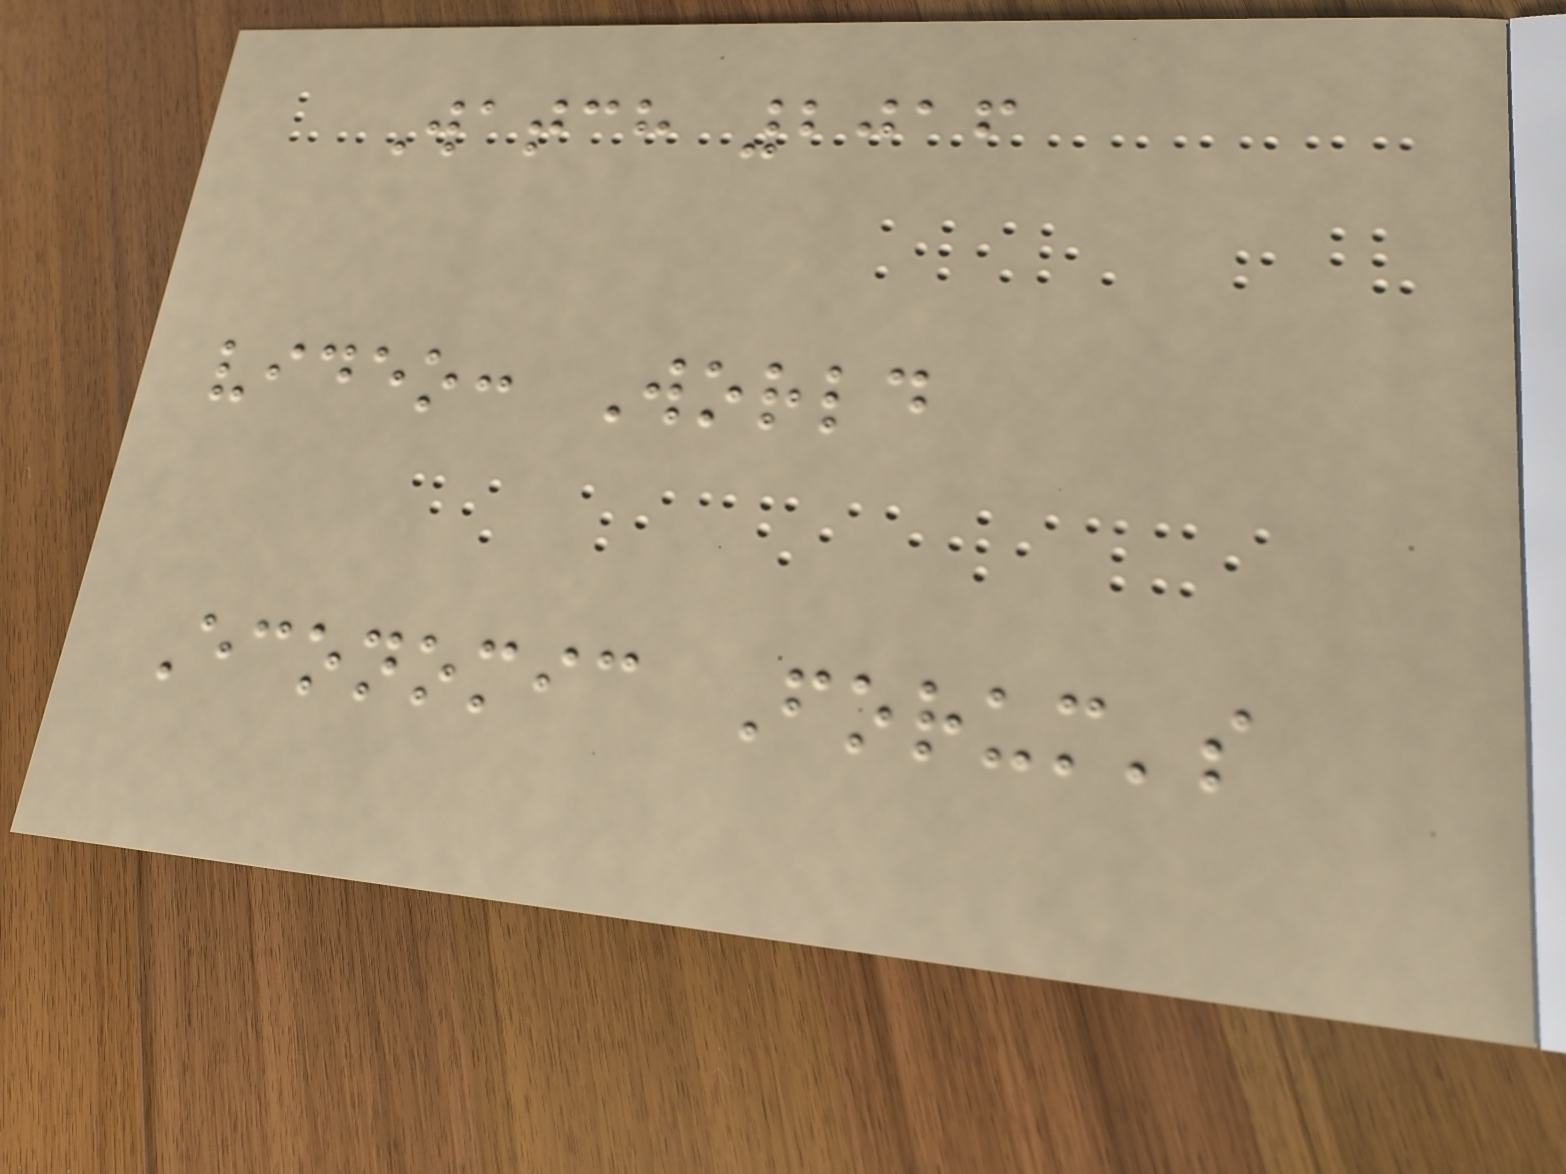Watch 2016
video: World
Economic Forum's
